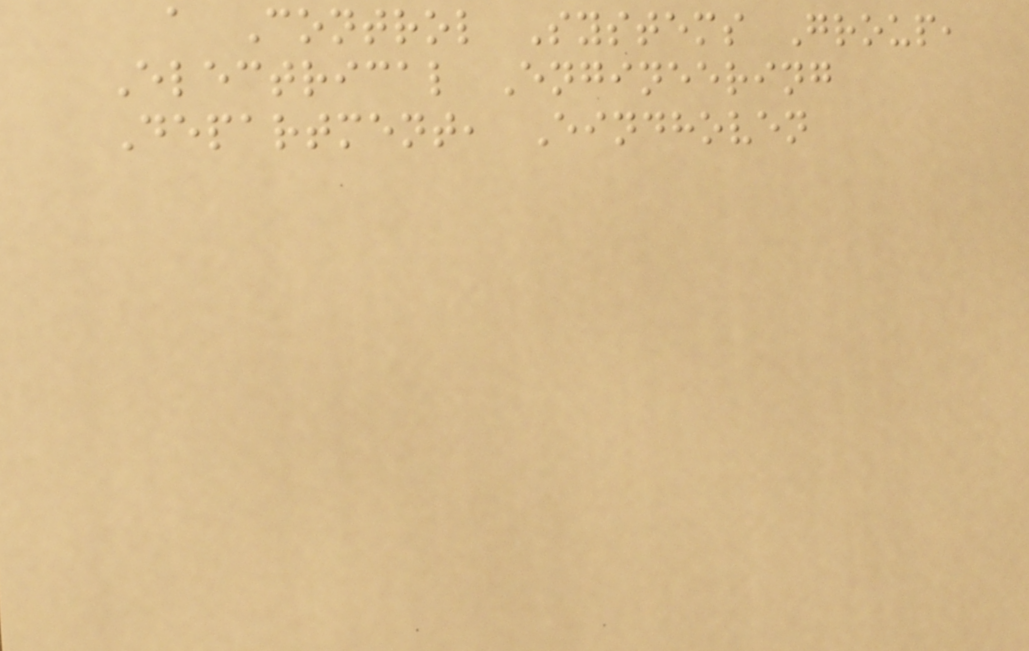a Control Systems Group,
Electrical Engineering
Department, Eindhoven
